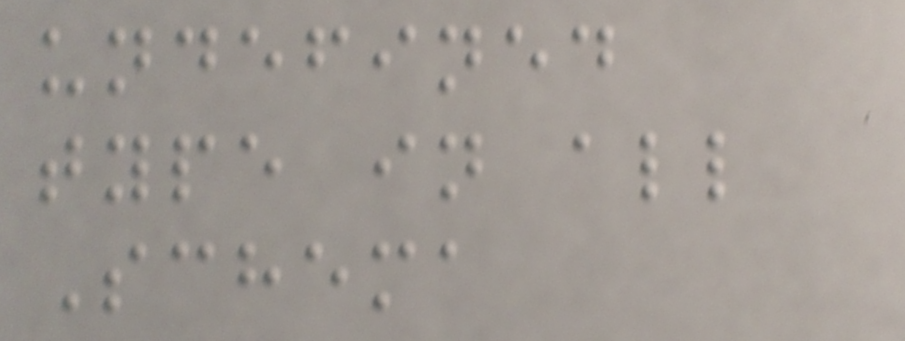undefined
type in all
Schema
